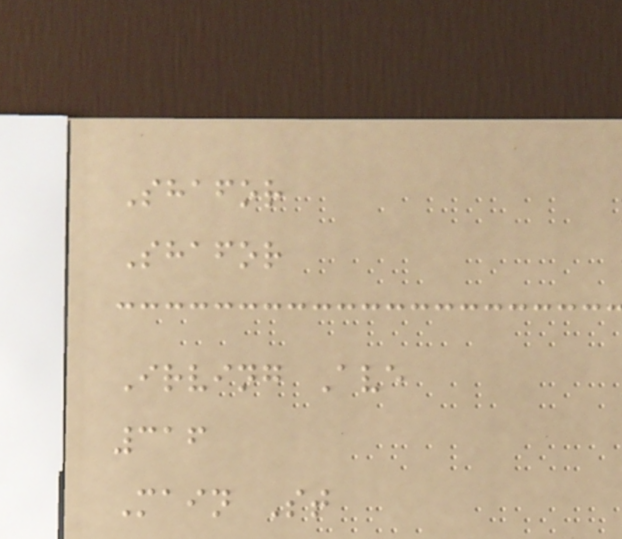Shafor
Shafor
Irving Ave
316
Main St
